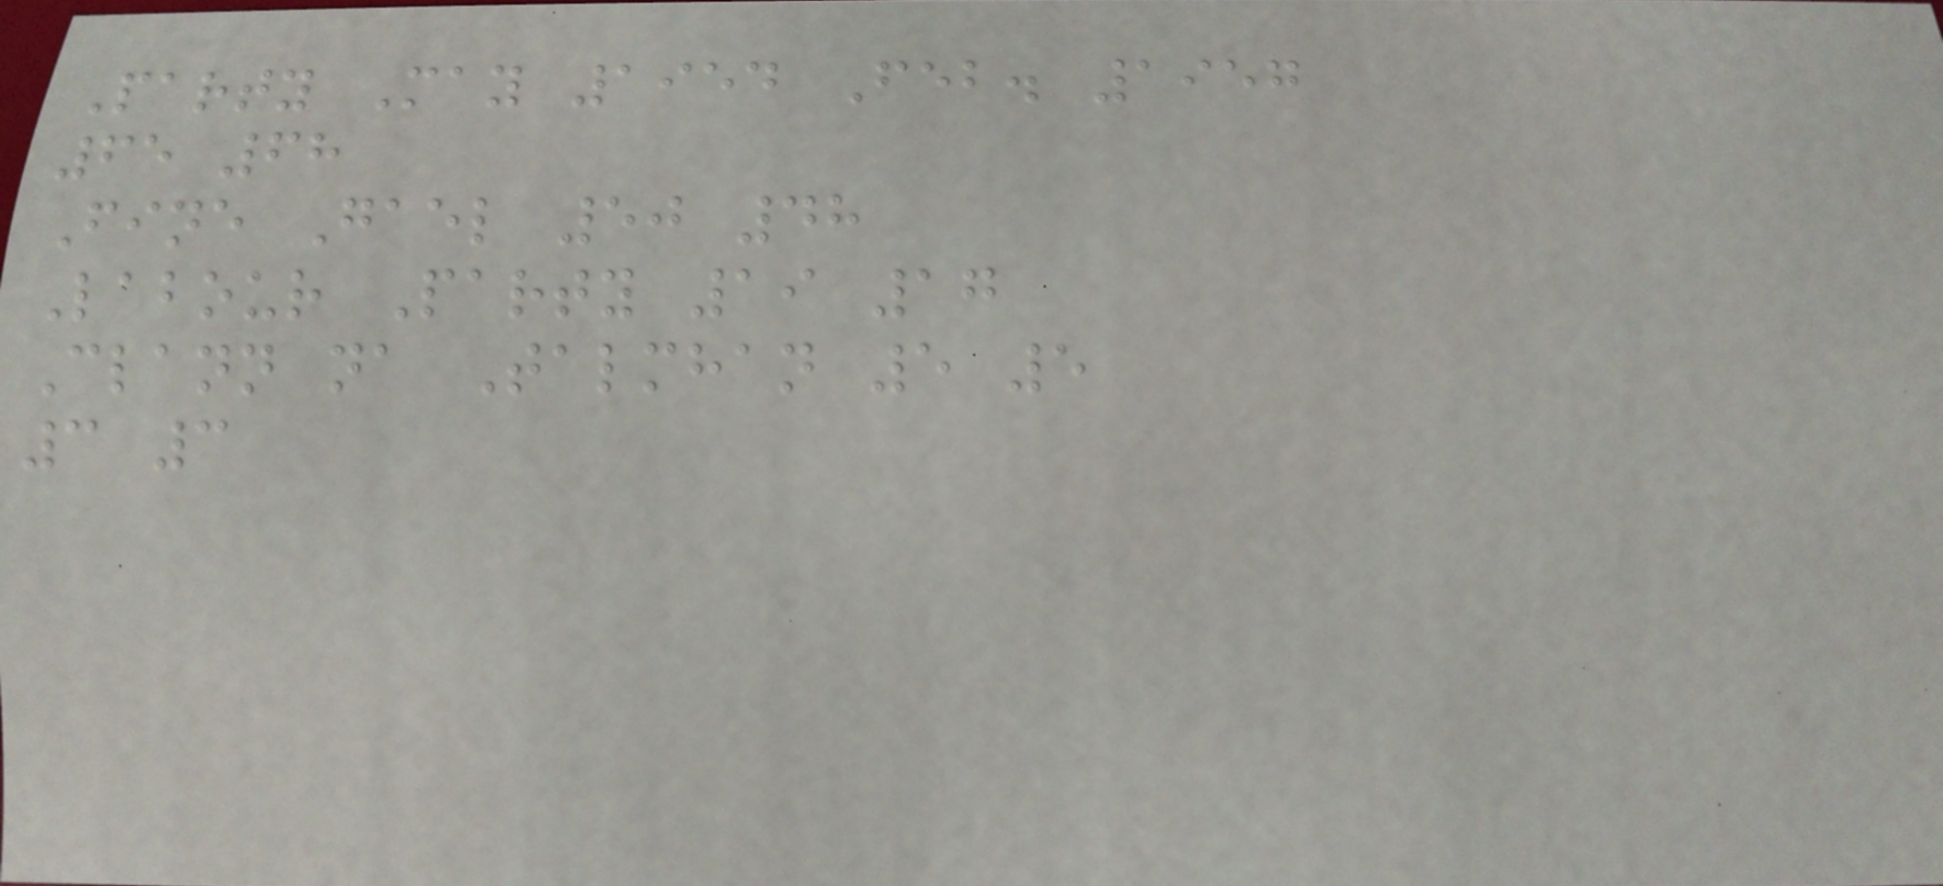Party May 1954 Feb. 1957
65 68
Fine Gael 50 48
Labour Party 19 17
Clann na Talmhan 5 5
3 3
